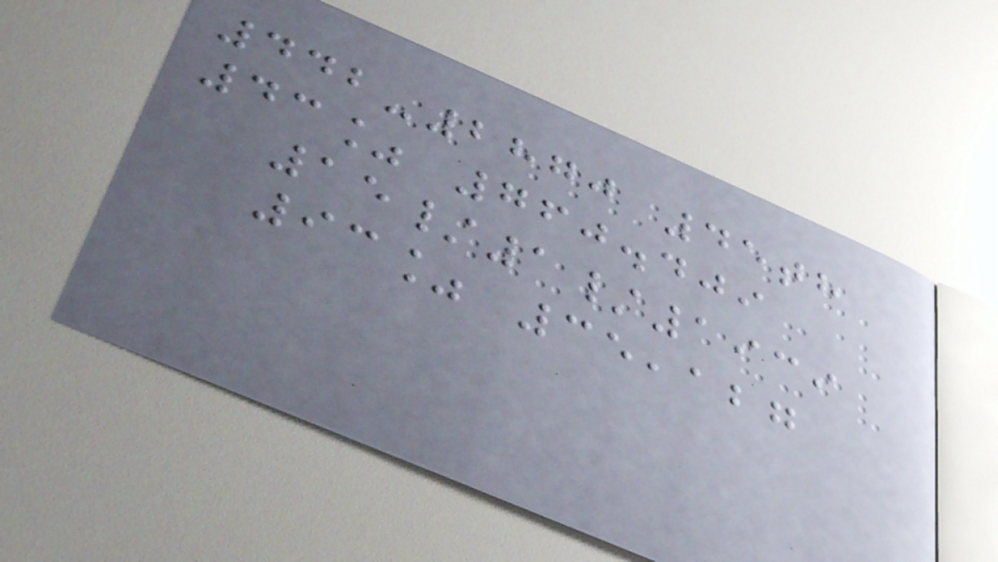442-2870 45th
43% 760.409
15/1/1939
93% 35,127
